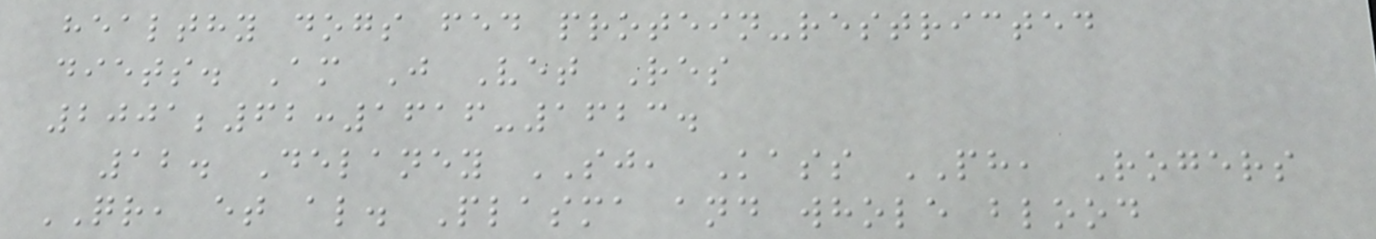healthy dogs fed protein-restricted
diets. Am J Vet Res
2001;62:1616-1623.
12. Delaney SJ, Kass PH, Rogers
QR, et al. Plasma and whole blood
